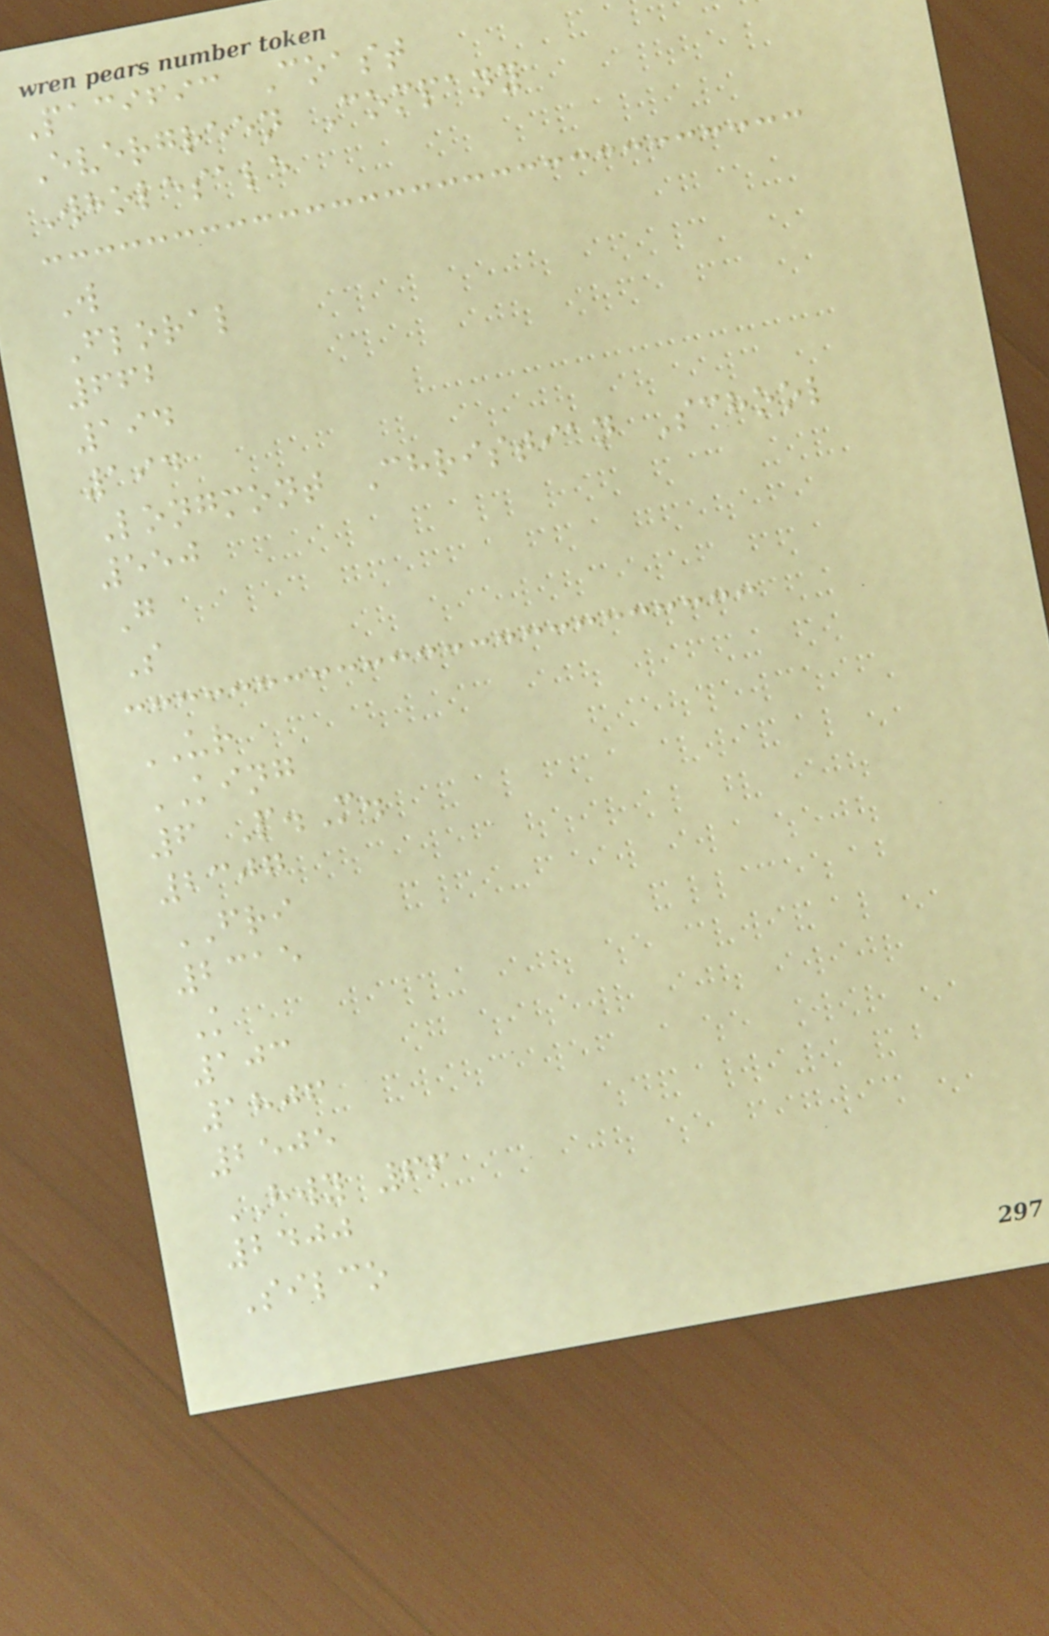Pacific Coast
Evergreen Company
Wholesale
W
Floral
662
194
194
Longmont Christian School
550
G
S
UR
KING
6 P.M.
2307
FRI
2315
K
103
1806
2505
HWY 66
2400
Silco
